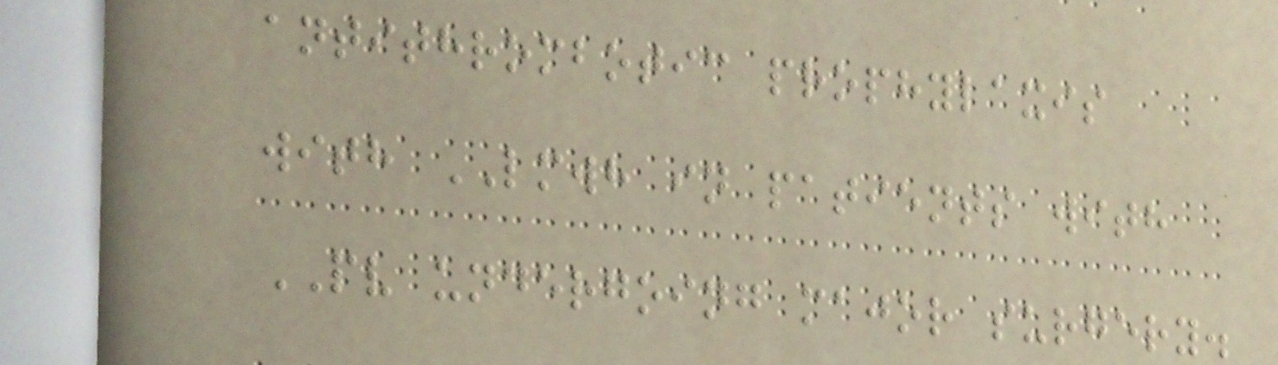antithrombotic prophylaxis
with LMWH in patients with
PV undergoing major surgery.
